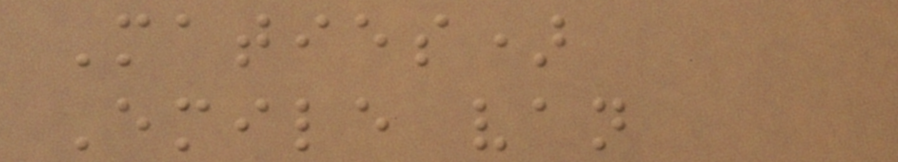Maties)
Emile van
